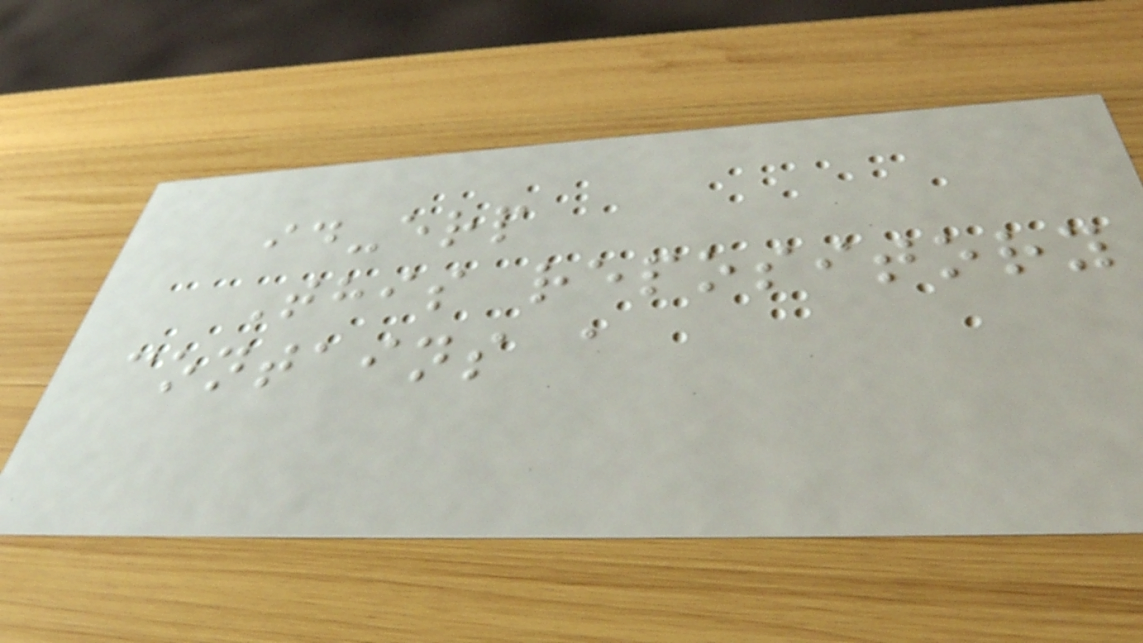id-erp
This repository
contains a
